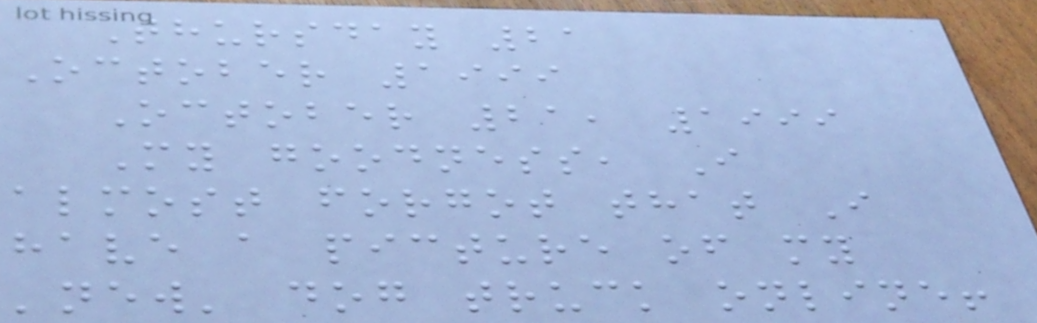Thursday 21
October 1999
October 21, 1999
My goodness, I
almost forgot that I
have a picture of my
'new' dog truck online!
